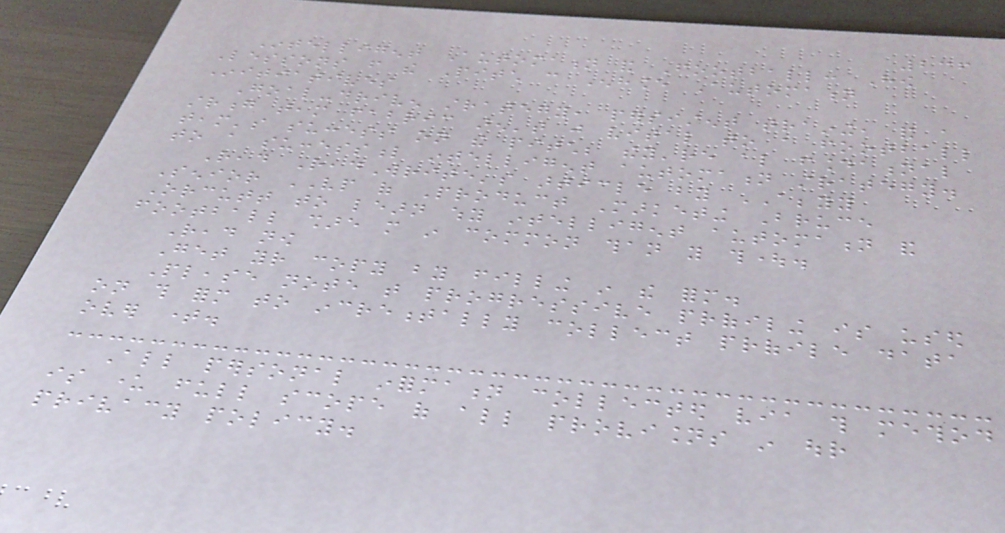236
Intelligent Automation and Football: How
Lessons from the Pitch can Enhance Automation
Initiatives
Goal-driven strategy, persistent training, and a
strong team fabric aren't just vital to a football
team's success on the pitch; they're also foundational
to a successful intelligent automation strategy.
Read ReadWrite's article by ABBYY
Senior VP of Product Marketing Bruce
Orcutt to learn why intelligent automation and
football share more in common than you thought.
Read now
Get your copy by filling in the form.
Please note that progressive profiling is used
on this form to incrementally collect profile data
over time.
All personal information collected via this method
is under full scope of all provisions in our
privacy policy.
